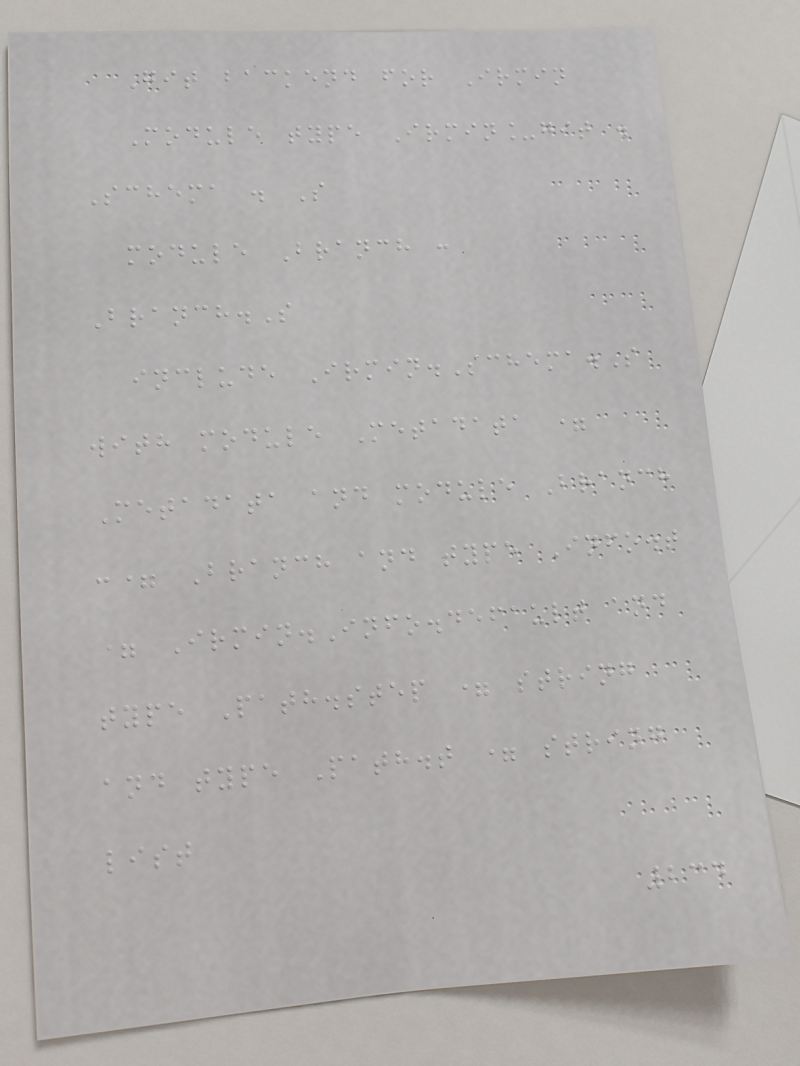Git backend for Irmin
Module type Irmin_git .
Schema . S
module Branch :
Branch.S
include Irmin.Schema.S
with module Metadata =
Metadata and module Branch
:= Branch and type Info.t
= Irmin.Info.default and
type Path.step = string
and type Path.t = string
list
234
